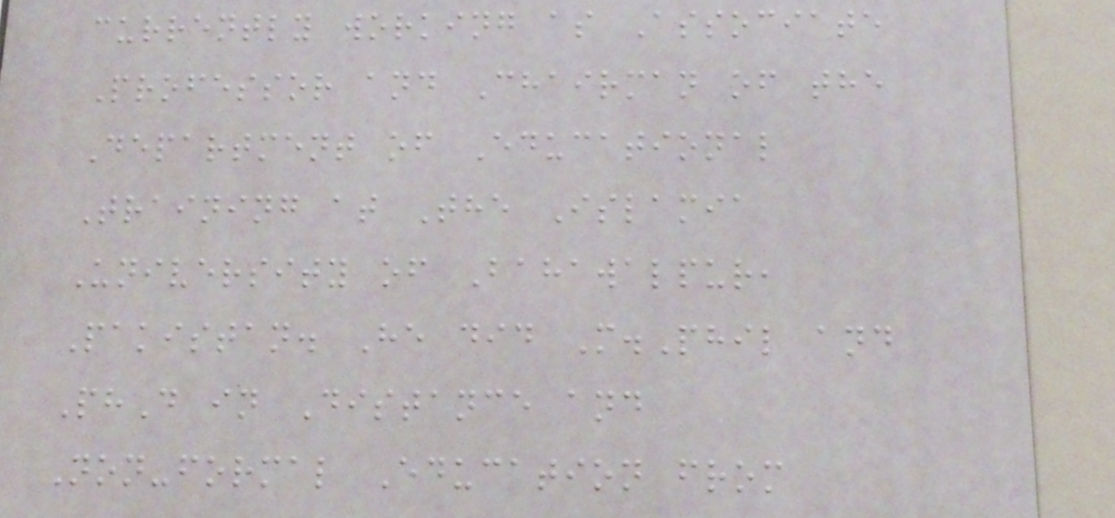currently working as Associate
Professor and Chairman of the
Department of Educational
Training at The Islamia
University of Bahawalpur,
Pakistan. He did M.Phil and
PhD in Distance and
Non-formal Education from
